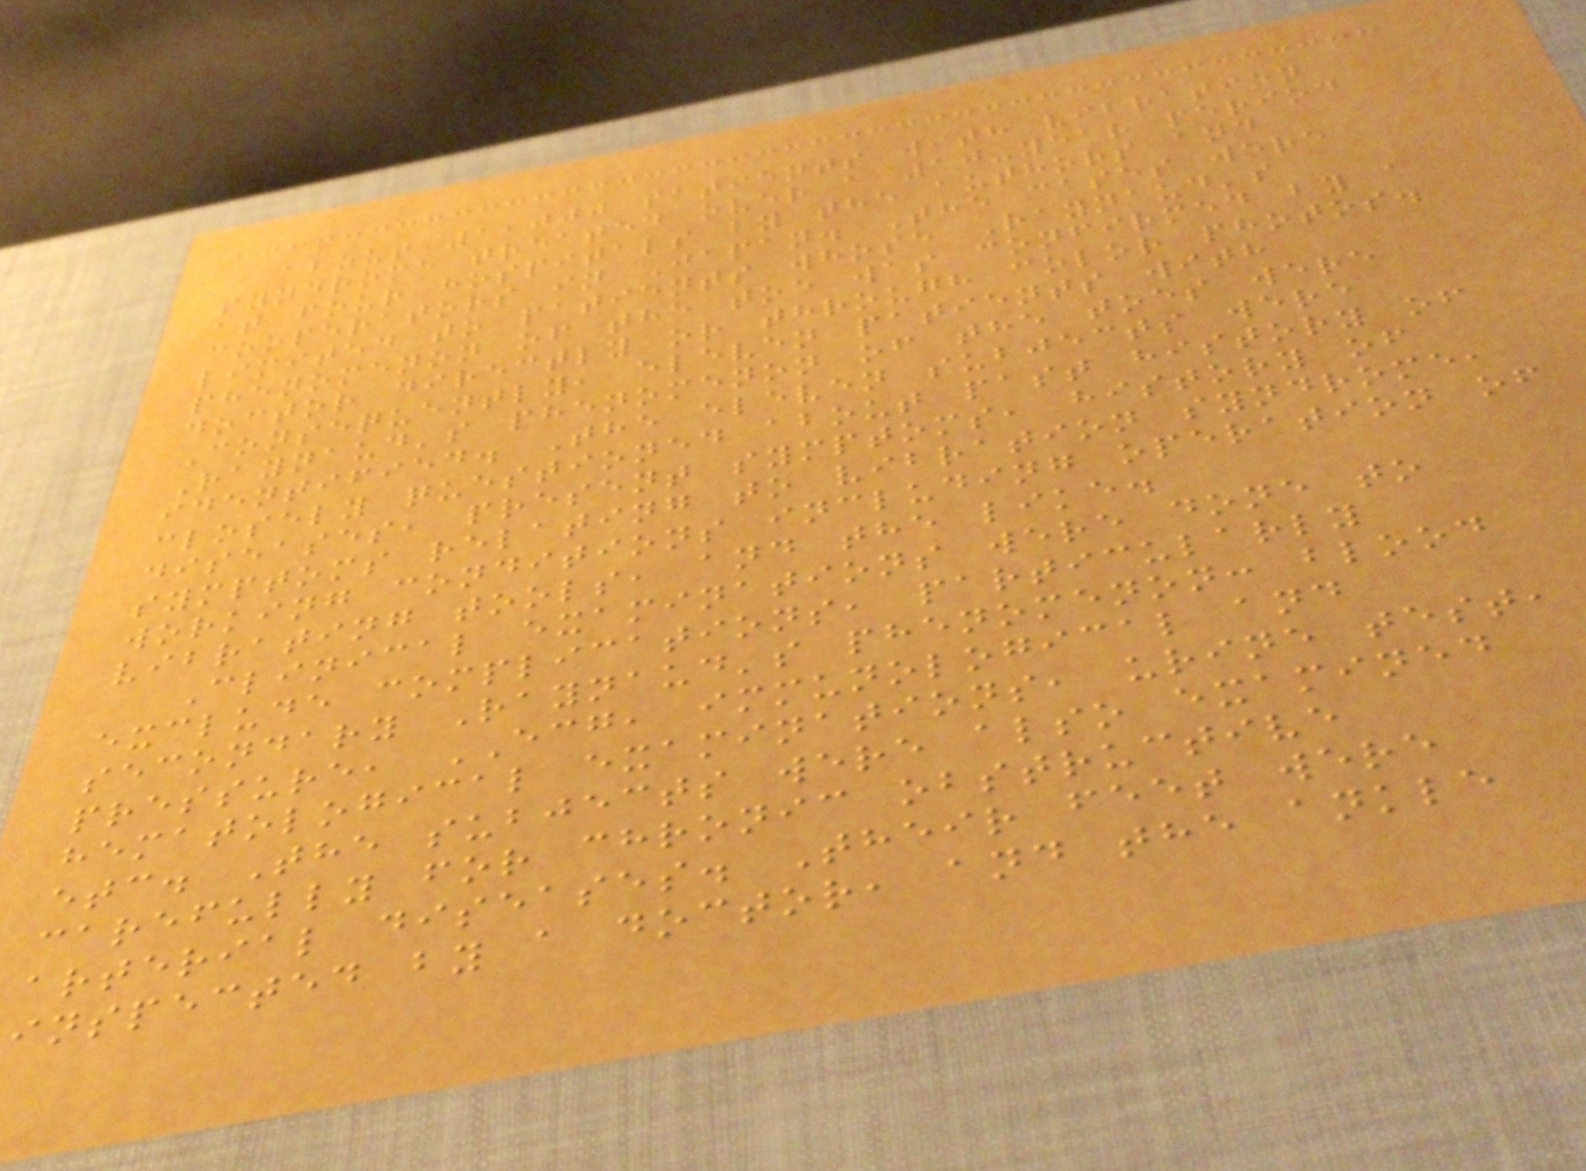about 1,000 patients with vibration
syndrome treated over a 10-year period
at four hospitals by the authors and
cooperators in Japan. The cases were
limited to patients whose Raynaud's
phenomenon of the toe was confirmed by a
doctor directly or through color photos.
Consequently, eleven patients with
Raynaud's phenomenon of the toes were
identified. The eleven subjects were
closely questioned about past history of
diseases, present symptoms, history of
symptoms relating to vibration syndrome,
working conditions including operation of
vibrating tools, and the like.
Clinical examinations were done to
exclude complications, particularly
secondary Raynaud's phenomenon: blood
pressure, ECG, immunological and
hematological examinations, urine test,
etc. The subjects were also examined
carefully for chronic obstructive
arterial diseases. Their feet were
inspected by a doctor, and the ankle
